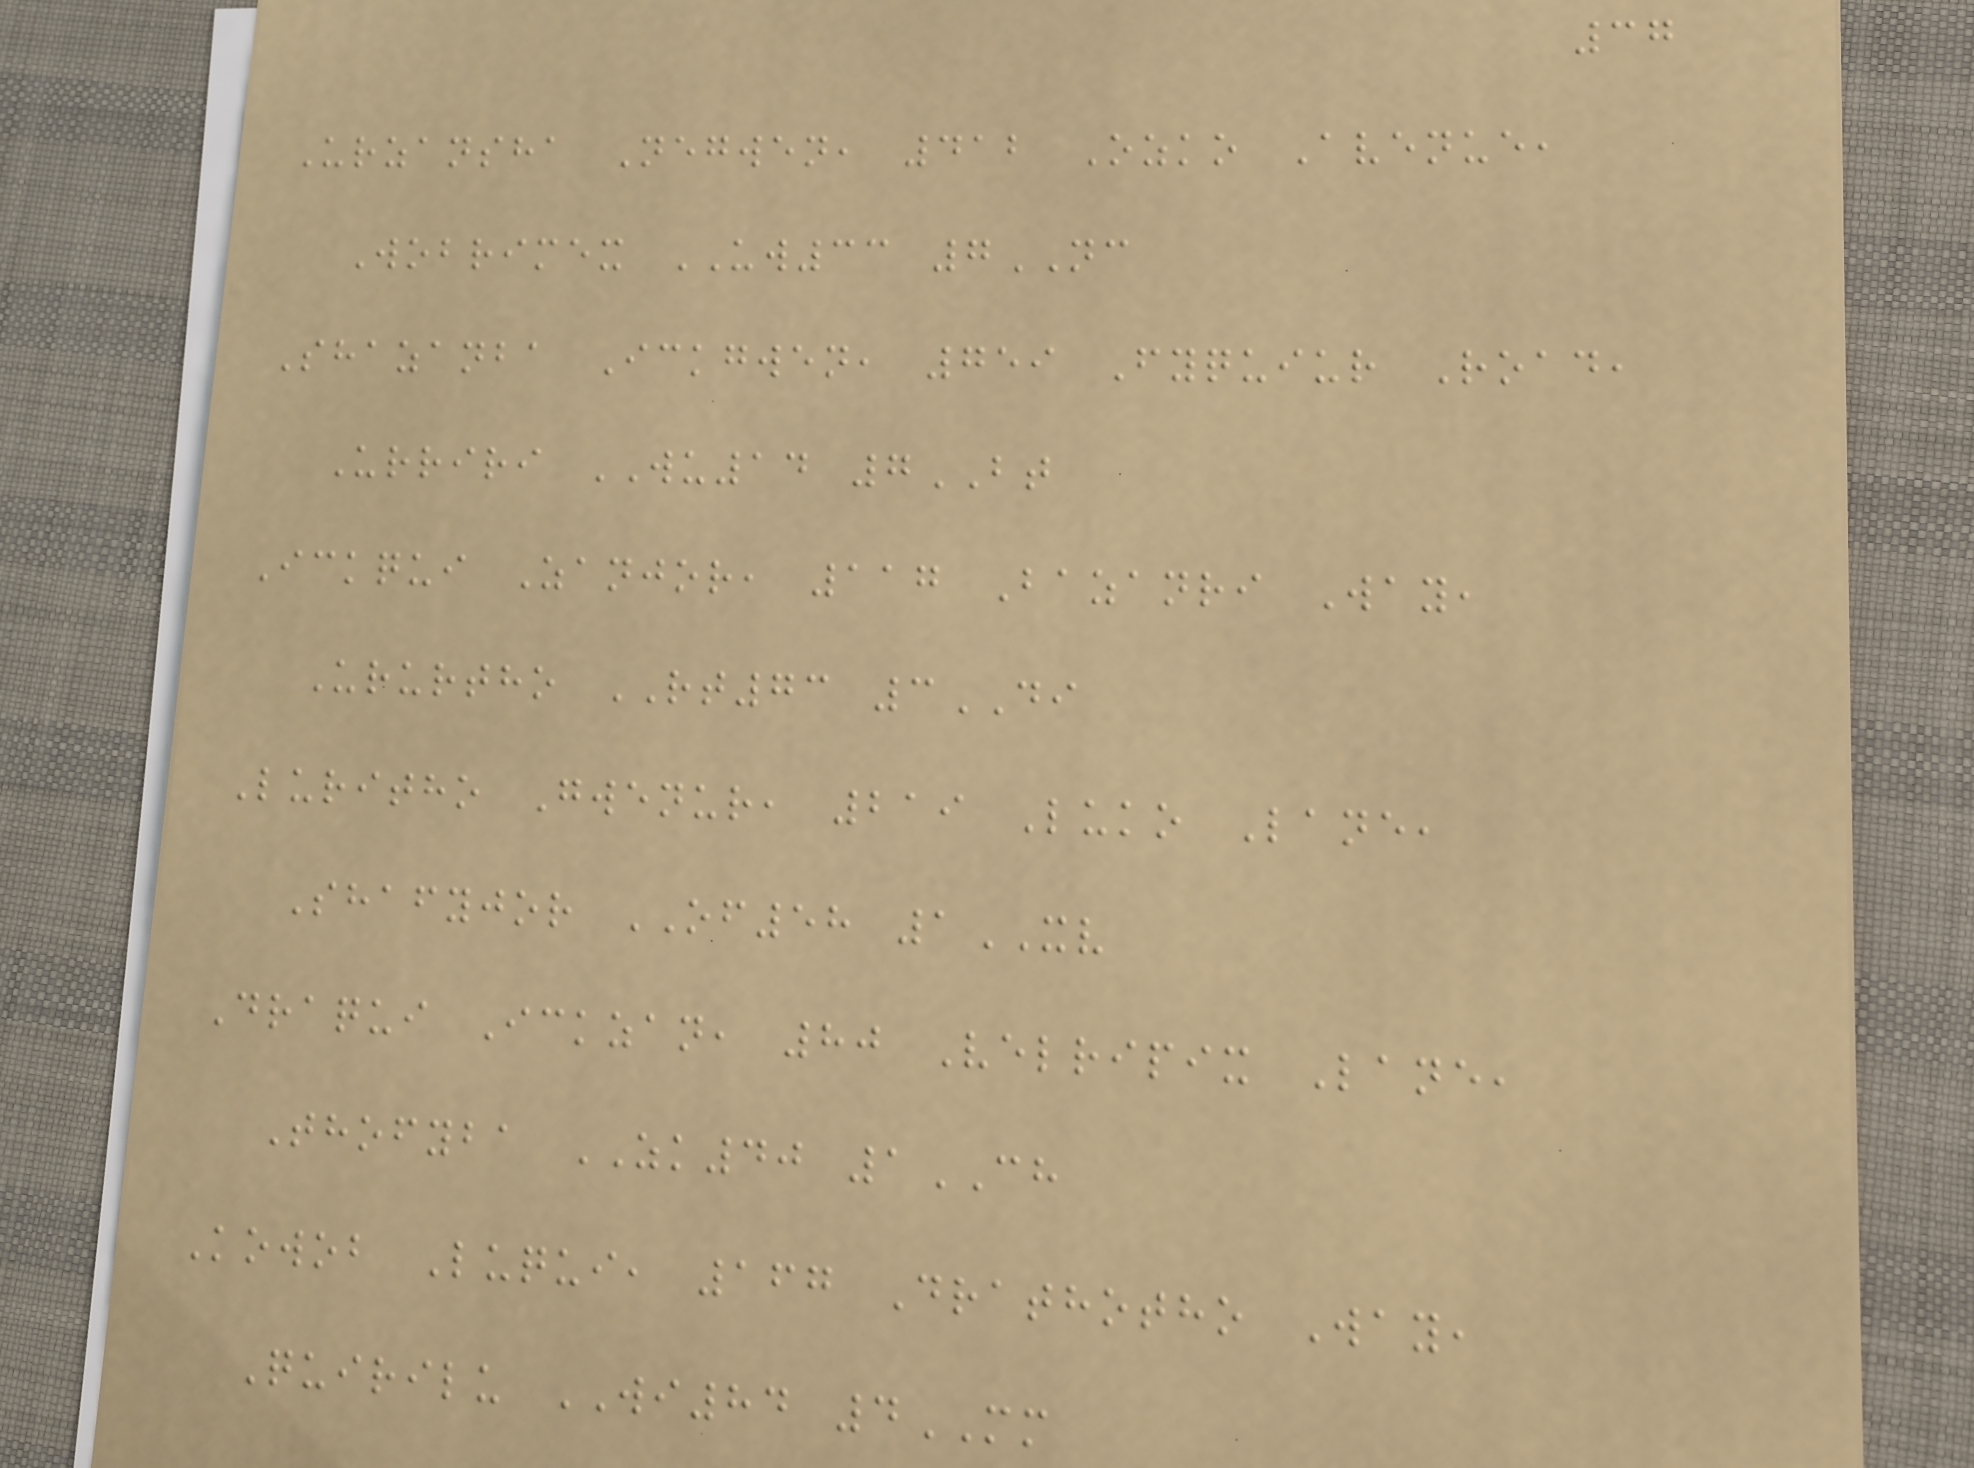37
Urzansha Negwen, 412 Ozko Avenue,
Wobrimex UW33 7NC
Shazanba Ickgwen, 759 Fyquiur Road,
Urriri WU14 7BT
Ickqui Zanjor, 117 Bazanri Way,
Ururtho RT73 3DI
Luritho Gwenur, 219 Luko Lane,
Shafyjor OF58 1XV
Draqui Ickzan, 80 Velripix Lane,
Thofyba ZK40 1CH
Kowob Luqui, 167 Drathotho Way,
Quirilu WI84 4MM
